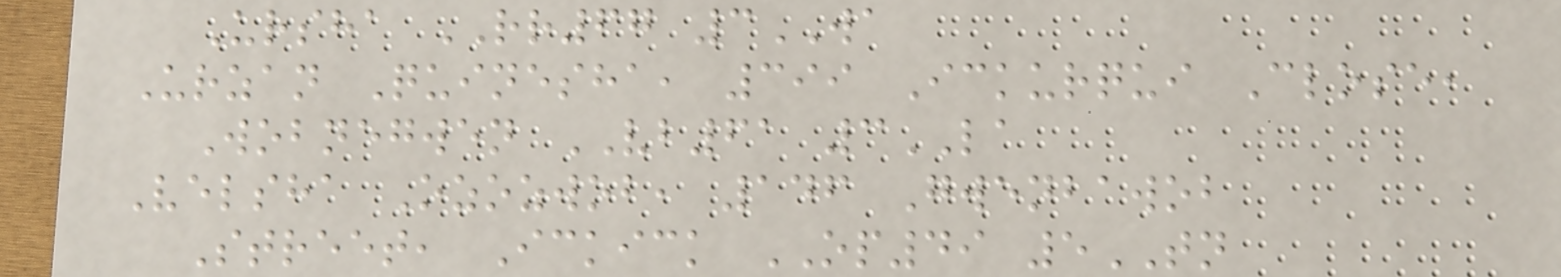Ursha RR67 3WA
Urzan Quinesha, 399 Ickurqui Close,
Wobnegwen VB61 3LA
Velsha Ozozwob, 146 Gwenbawob
Street, Ickick OP49 5TN
